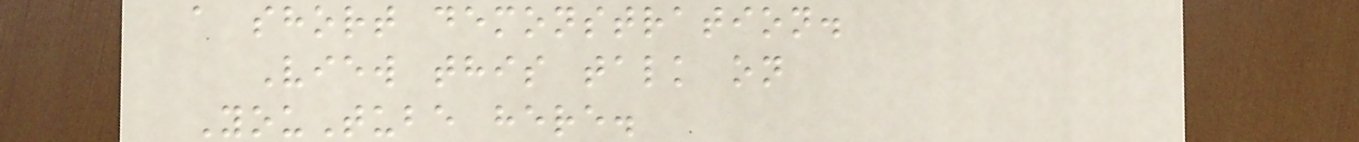a short demonstration.
View this talk on
YouTube here.
